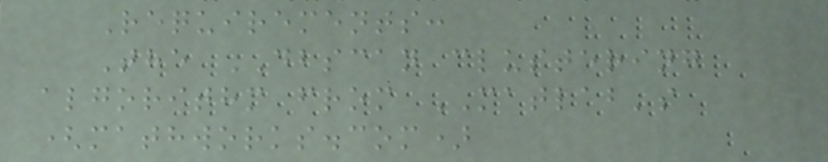Requirements:
The DBSCAN clustering
algorithm from MATLAB's
(mathworks.com)
